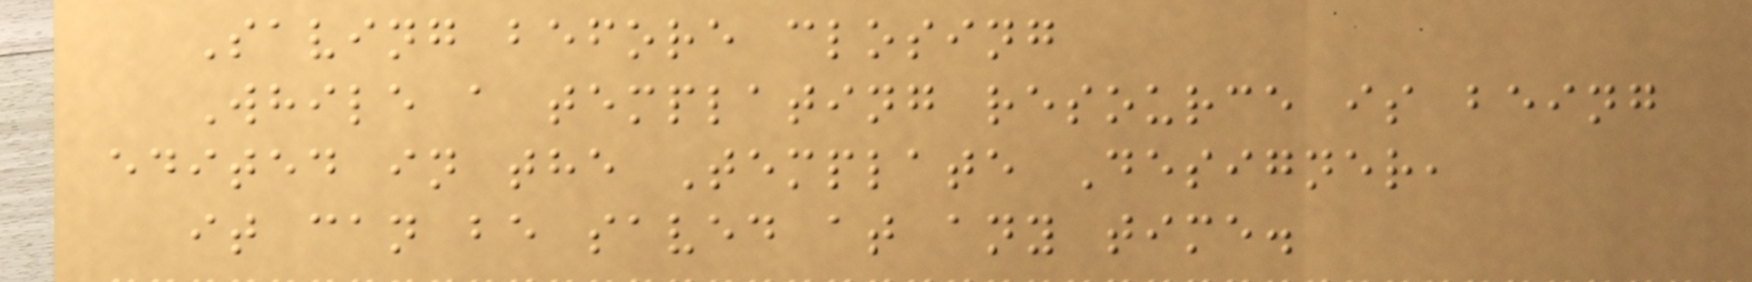Saving before closing
While a templating resource is being
edited in the Template Designer,
it can be saved at any time.
